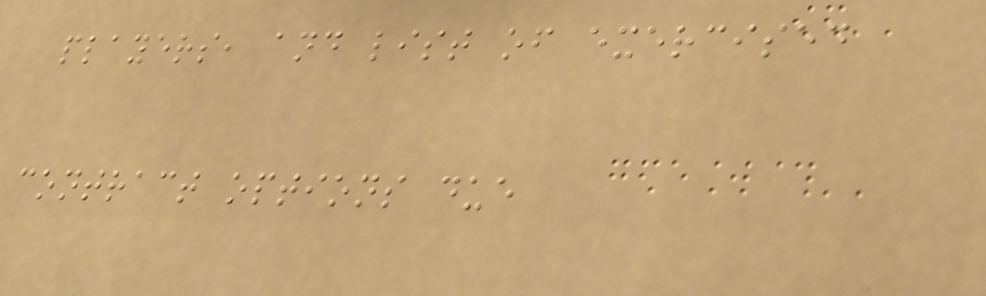players, and list of exercised
contract options due
